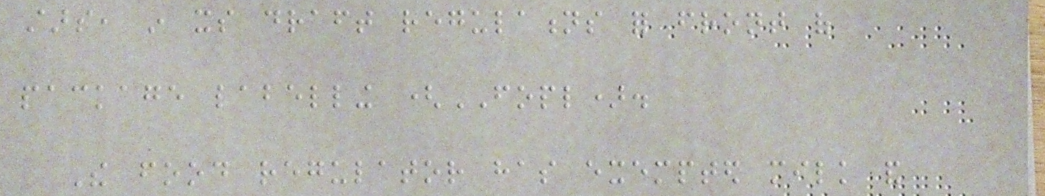stars, in its draft regulations for front of
package labelling (FOPL).
The food regulator has exempted milk and
